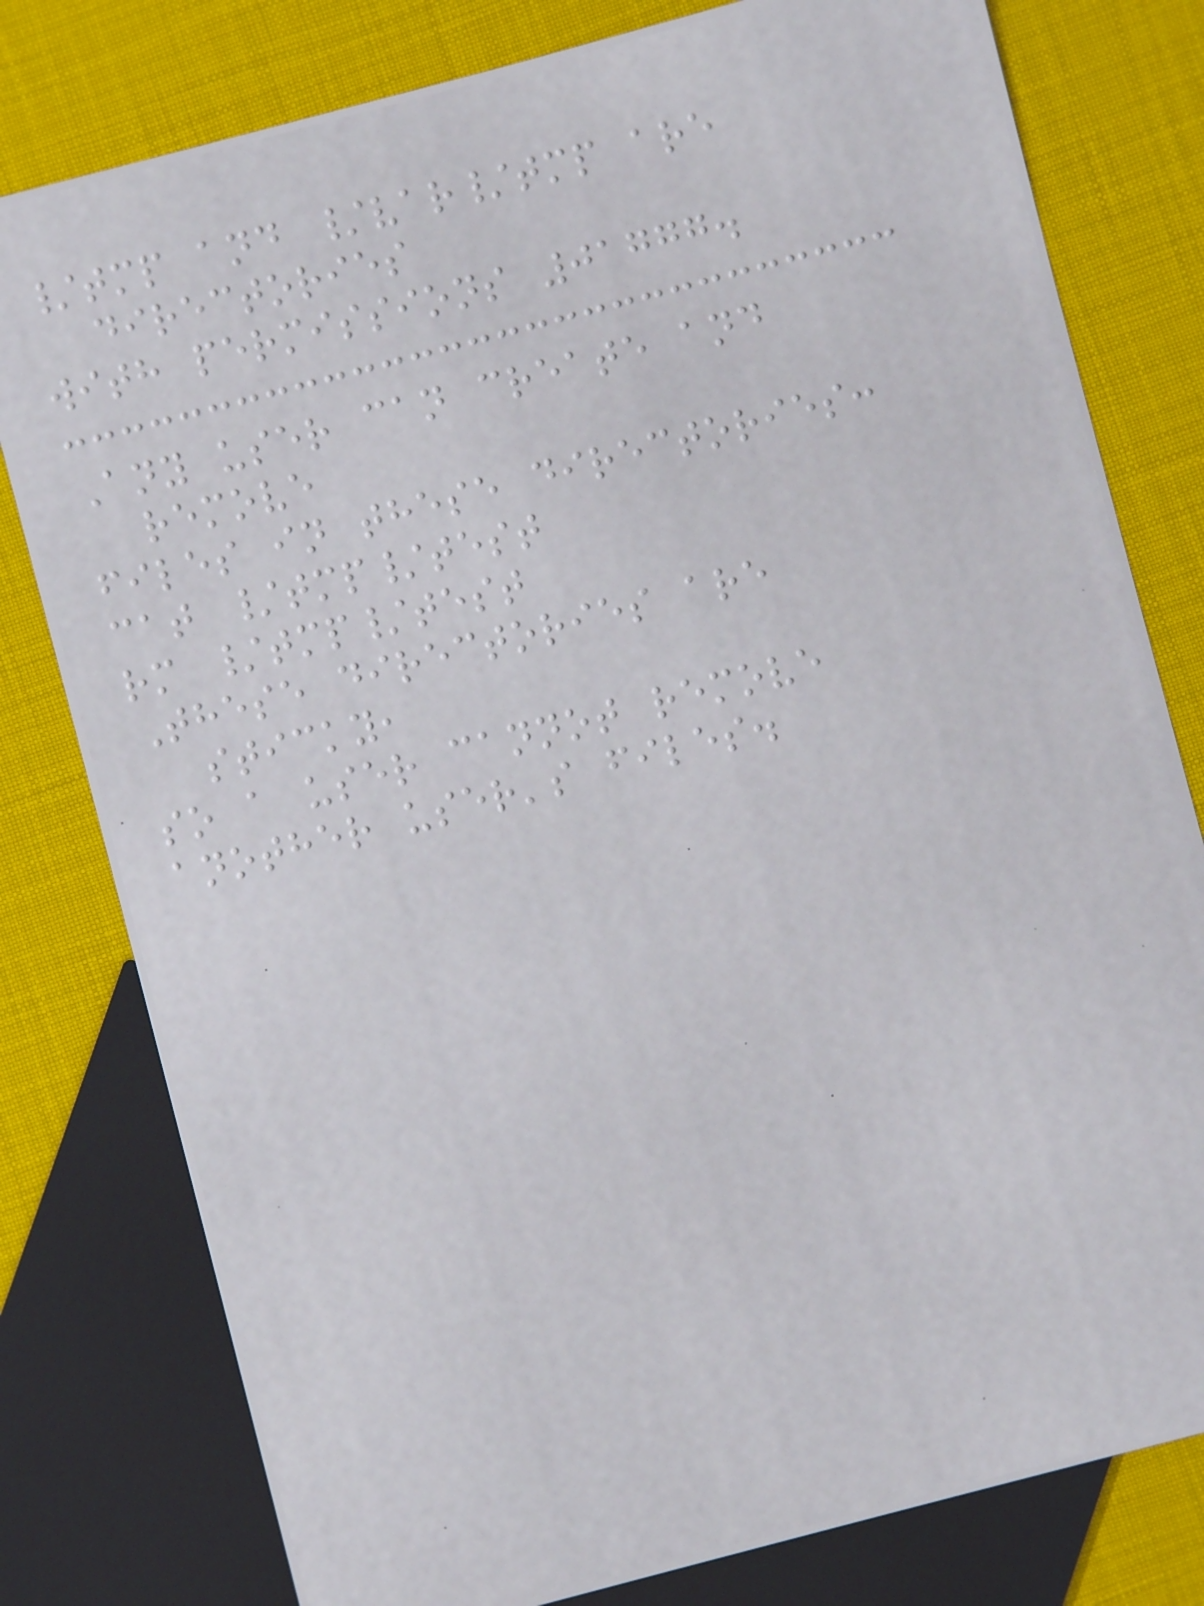/tmp and /var/tmp are
directories
with permissions 01777.
Any user can create and
remove
files in these directories:
cat /tmp/test
rm /tmp/test
These directories are
sticky,
so a user cannot remove
another user's files.
